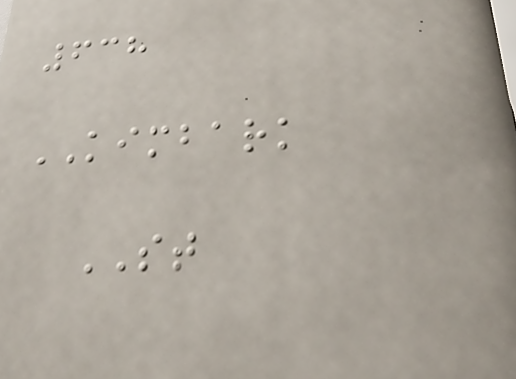638
KIMBARK
ST
